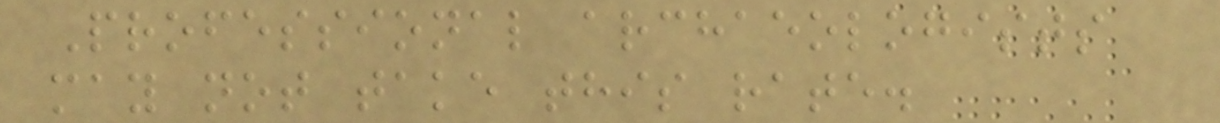Professional archaeologists
may not take this rate.
